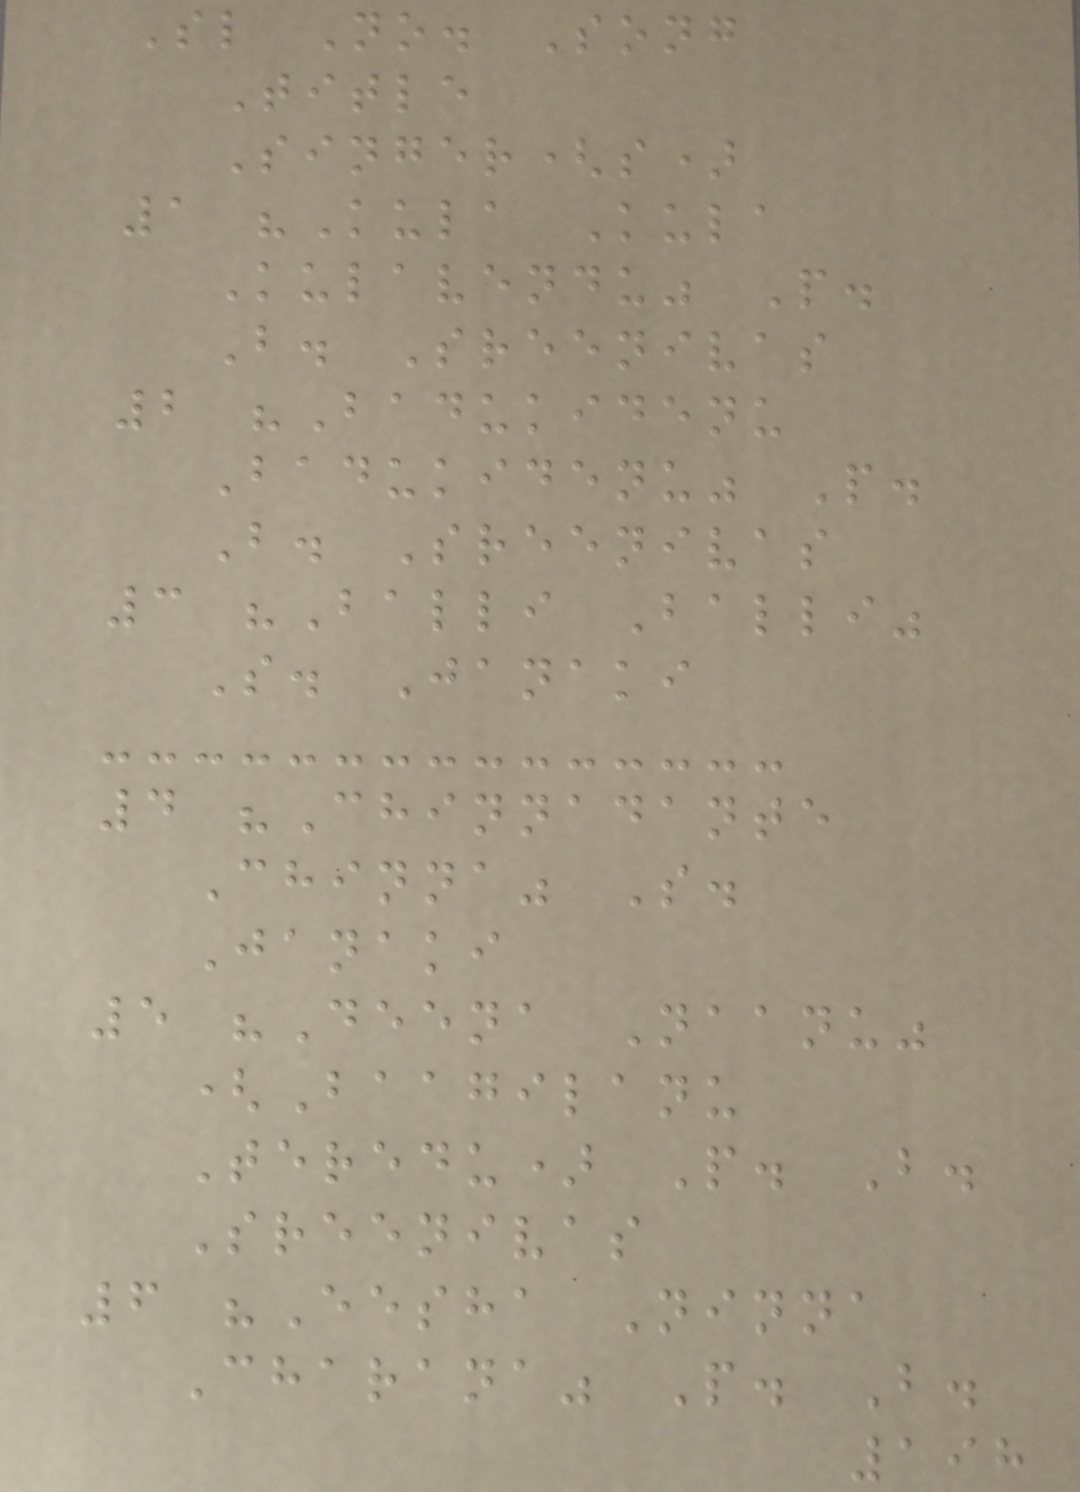Sl No. Song
Title
Singer(s)
1 "Kula Kula
Kulavendu" P.
B. Sreenivas
2 "Badukidenu
Badukidenu" P.
B. Sreenivas
3 "Balli Balli"
S. Janaki
4 "Chinnadante
Chinna" S.
Janaki
5 "Deena Naanu"
(Baagilanu
Teredu) P. B.
Sreenivas
6 "Eesha Ninna
Charana" P. B.
198
